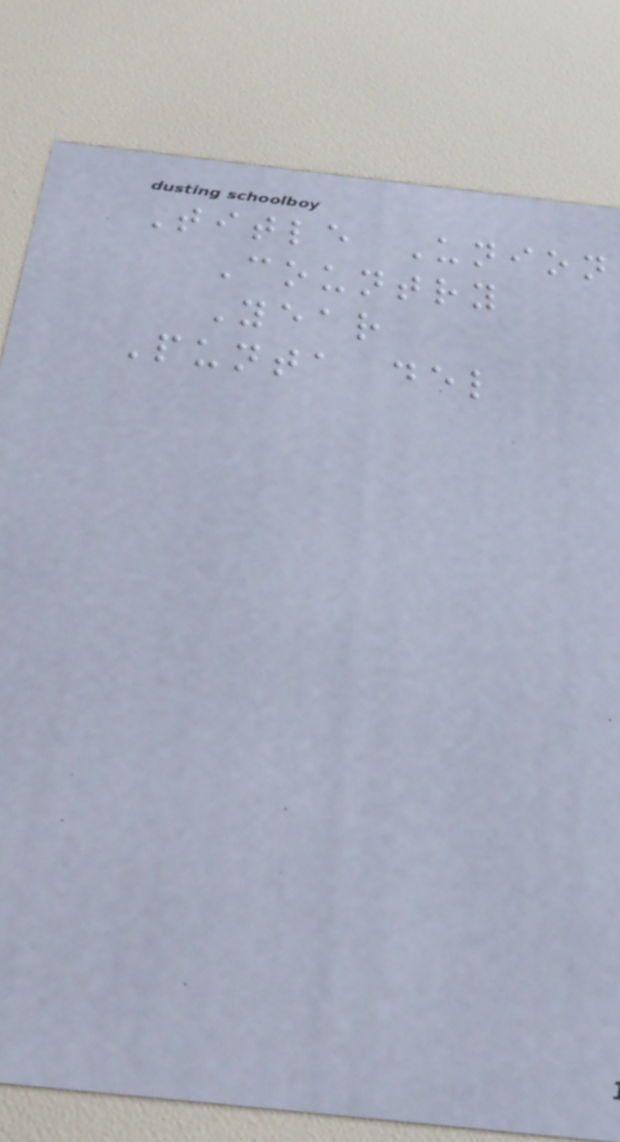Title Union
Country
Year
Punta del
